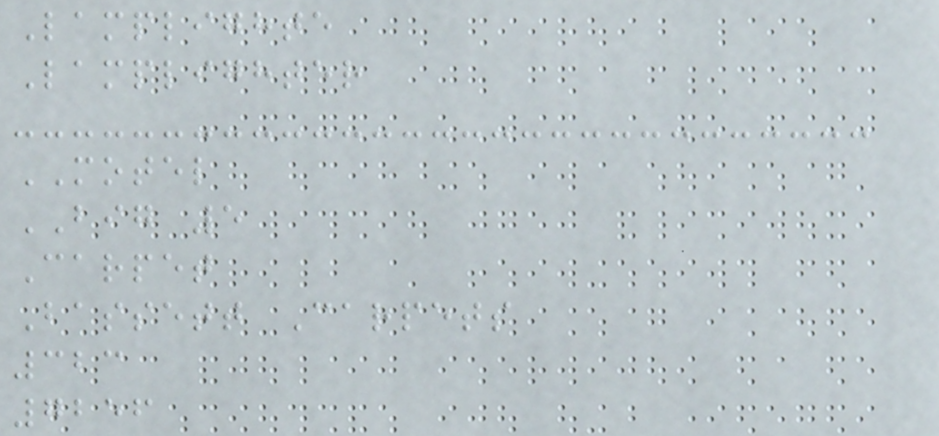Lamplighte
Lamplighter
MOTEL
BIG 5
Carpet
Bassett Carpets
323
7256
